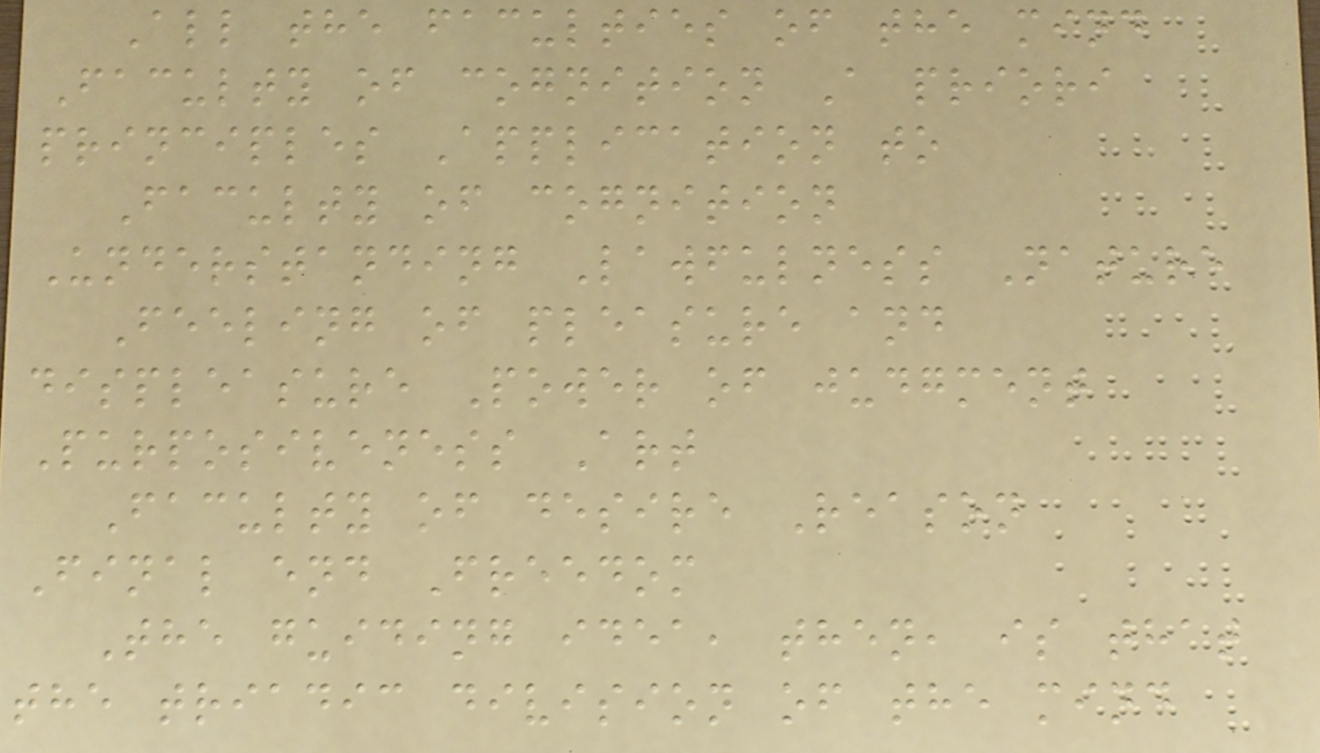All the faculties of the mind
Faculty of cognition A priori
principles Application to
Faculty of cognition
Understanding Lawfulness Nature
Feeling of pleasure and
displeasure Power of judgment
Purposiveness Art
Faculty of desire Reason
Final end Freedom
The guiding idea, then, is that
the triadic division of the mind
